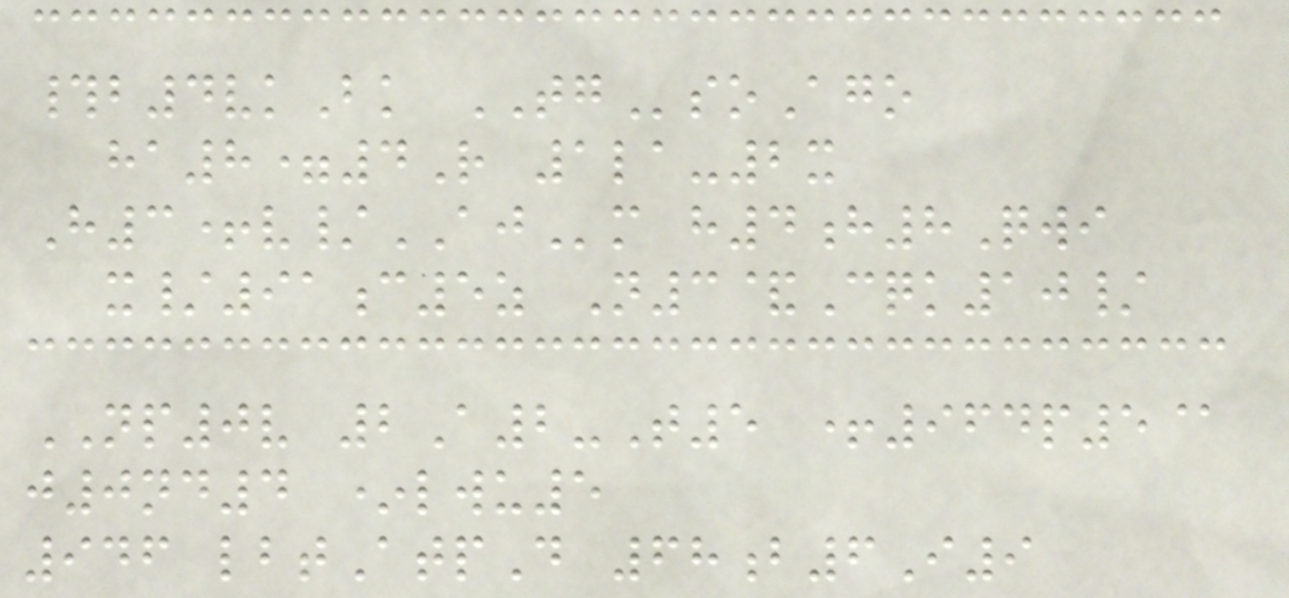#b4vkBk TGsoAgo
ha8=4R 1la-2x
H3+v/AJm h4h8Qwi
x/91c5z N3&Cqk10/
NP0v 2A2-T5 +964p5@
j0nd4 *lwu5
946 lbtAtpD 68b6I9
